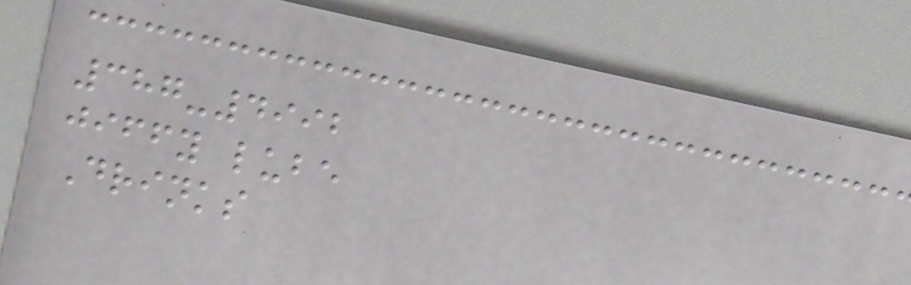387-4992
jiffy lube
Drinks
